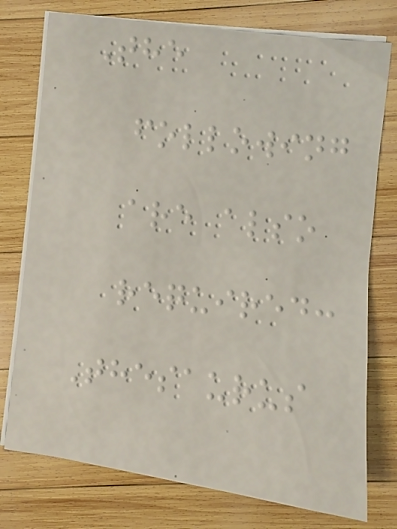The
following
are also
required:
Thesaurus
